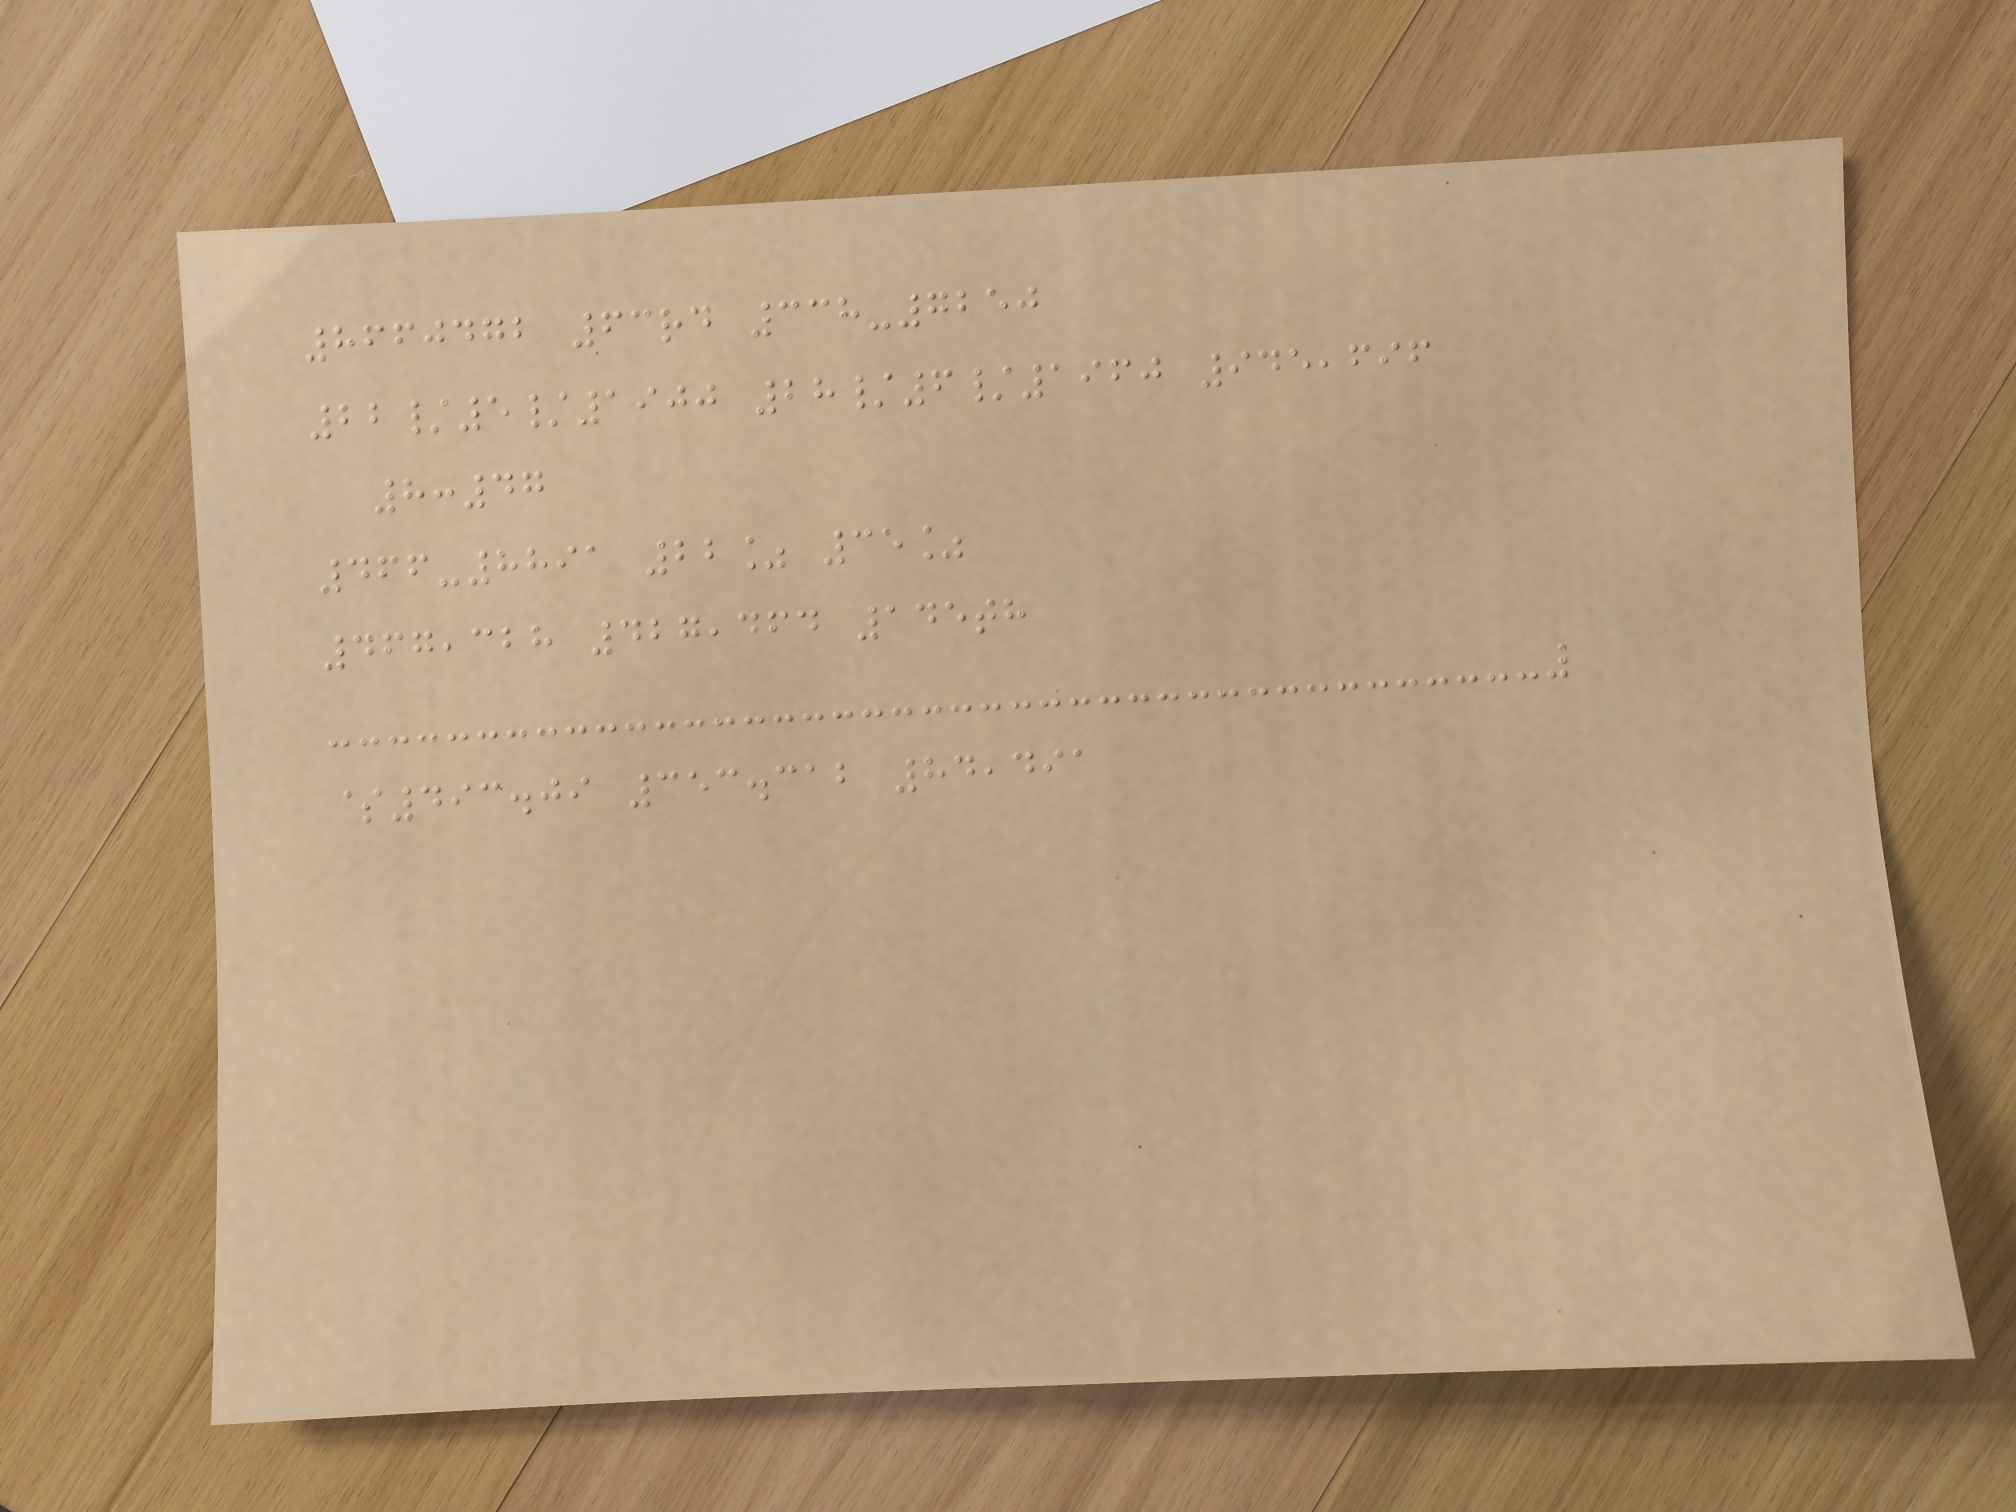8660472 63rd 338-7250
22/5/1900 28/6/1960 945,696
8:47
466-8891 22% 35%
467,328 427,464 145th
$493.09 353.312 84,491
